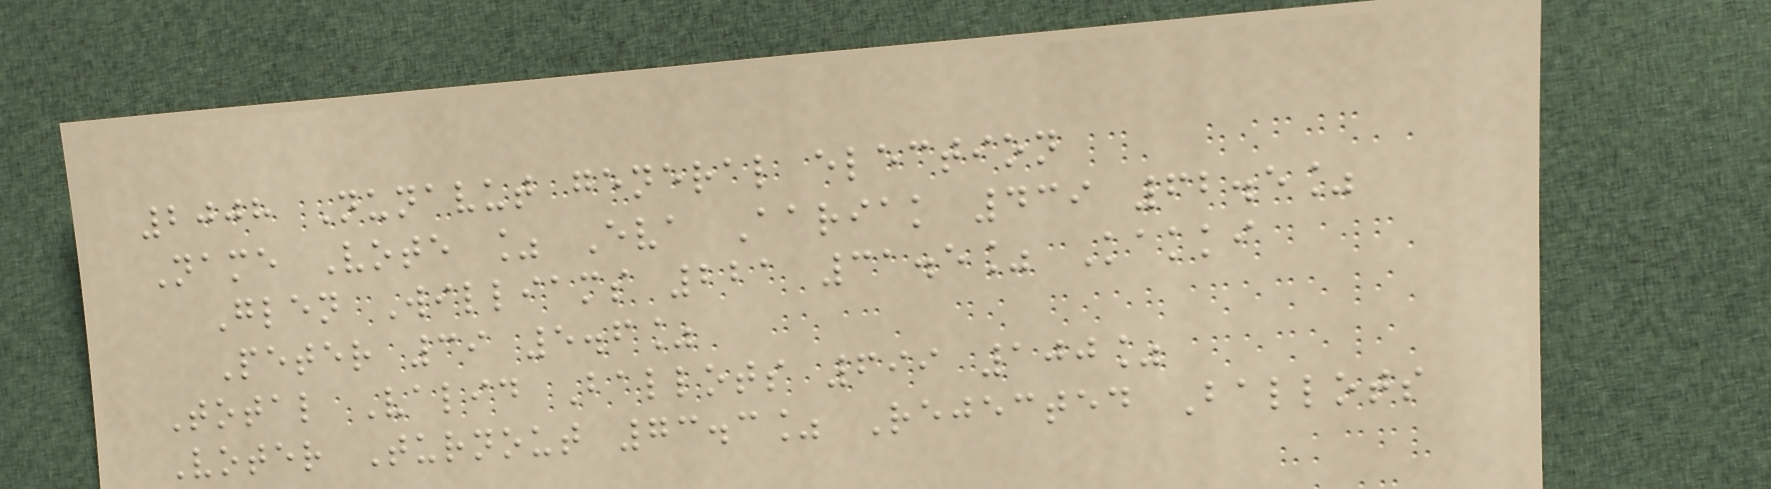2008 Nunavut general election
Name Vote % Eva Aariak 439 62.5%
Glen Williams 221 31.5% Kakki
Peter 39 5.6%
Total Valid Ballots 699 100%
Voter Turnout 73.3% Rejected Ballots
